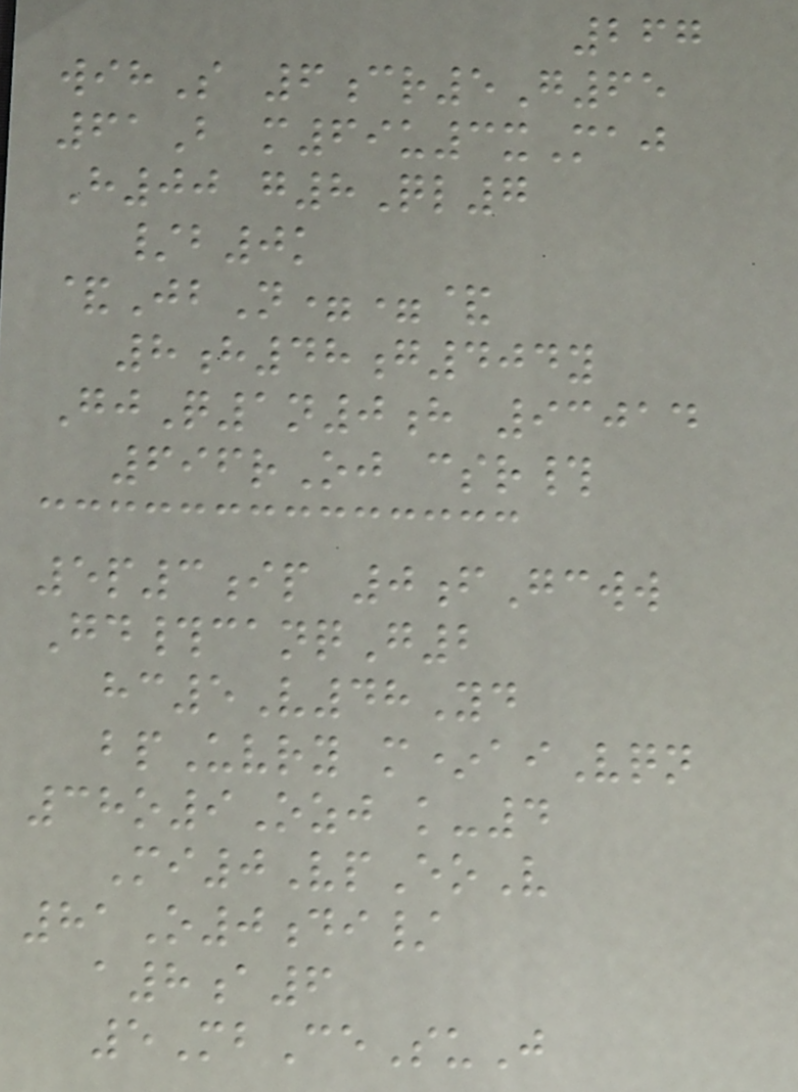267
wihS 6cr5G65
61B m69u3xMaj
H00 g8Ql7
/b0k
&JbN==&
8h48g404y
GjQ1n0h 93014
696rOj csr#
5p3ip 0fGcww
Gd#canqG2
hc5V48Yd
bpUvry m*aiVqn
38o9Ozj k-4
Mi0VpEoV
81O0di/
a8a6
5MbCeSuJ
